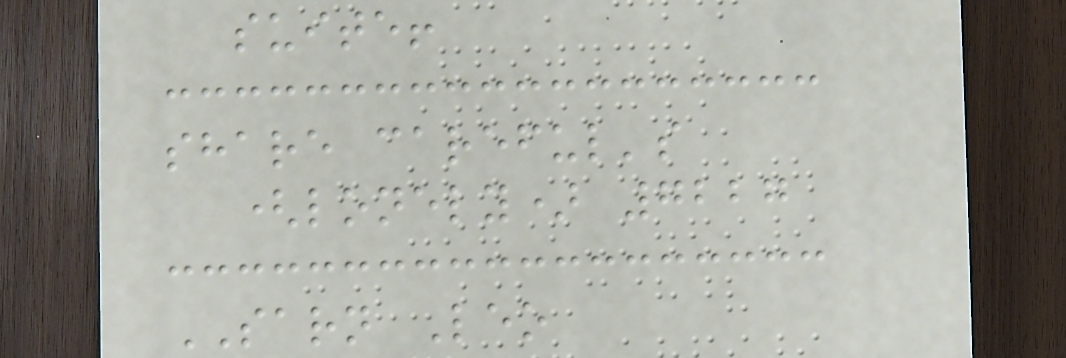suite!
share careful's
(lonely) 7227
SARN Leo
